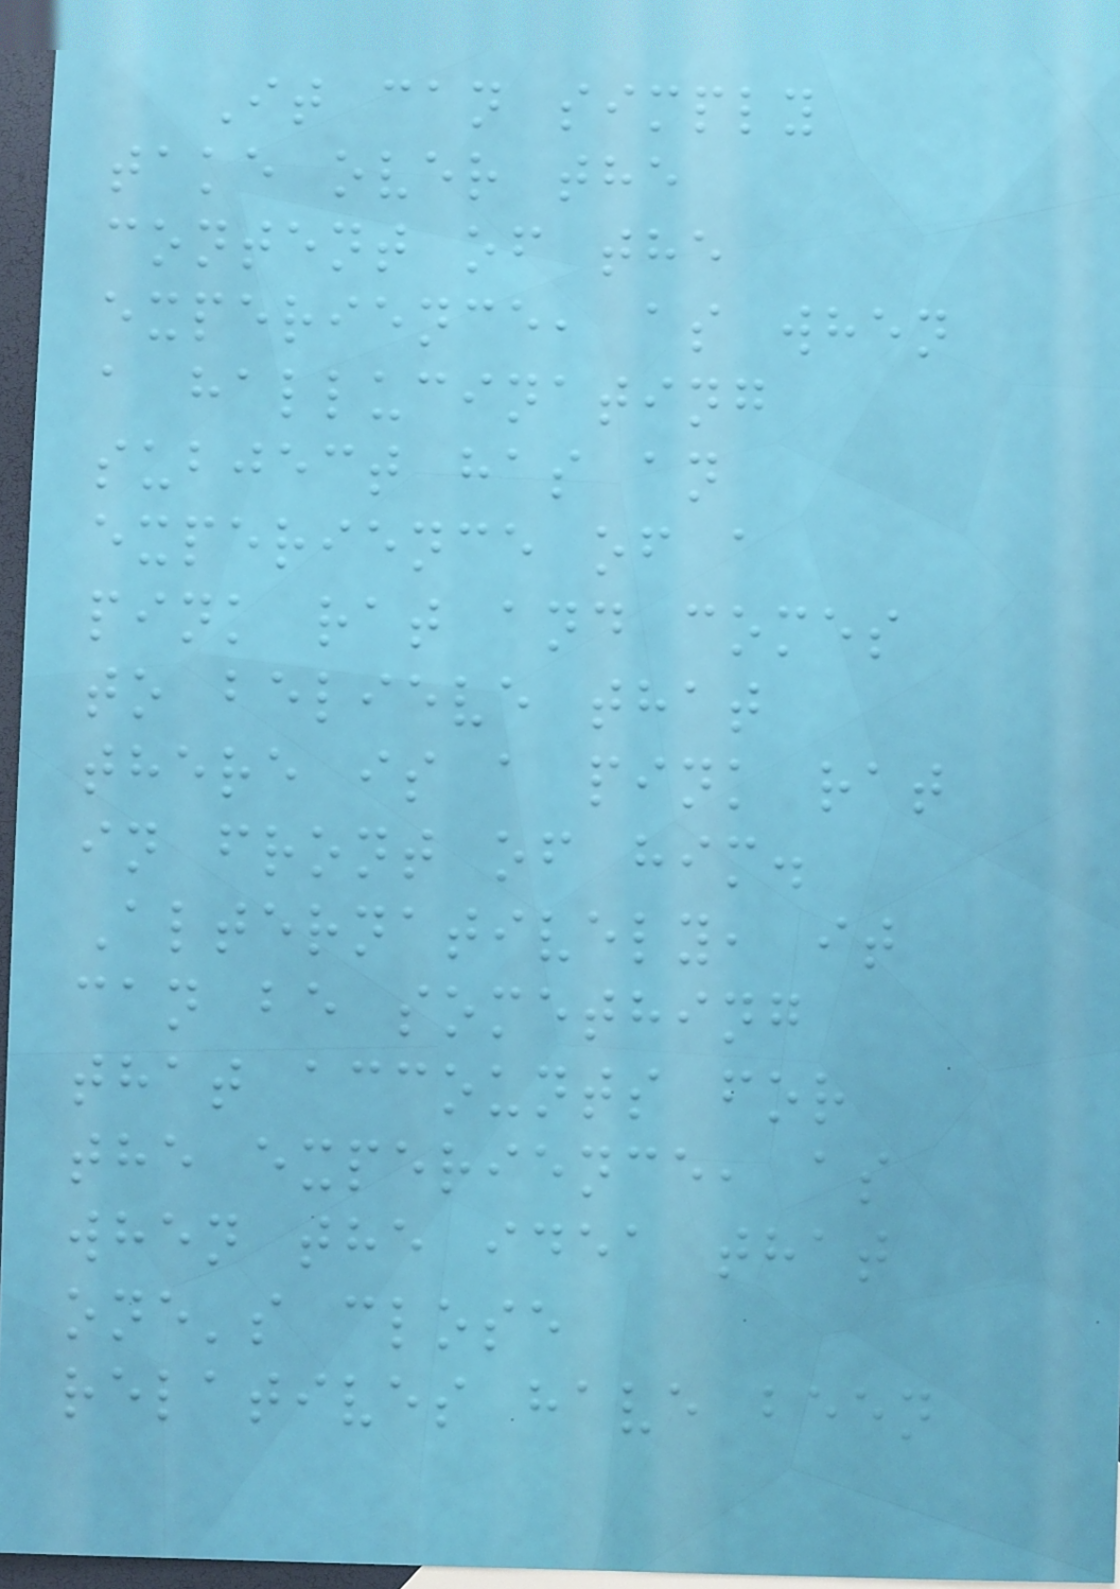It can simply
take over the
content of the
experience, as when
a hallucinating
subject has an
experience of a
pink rat and comes
to believe that
there is a pink rat
in front of him.
Alternatively, it
can be something
that accounts for
the experience, as
when the idea that
one's close
relatives have been
